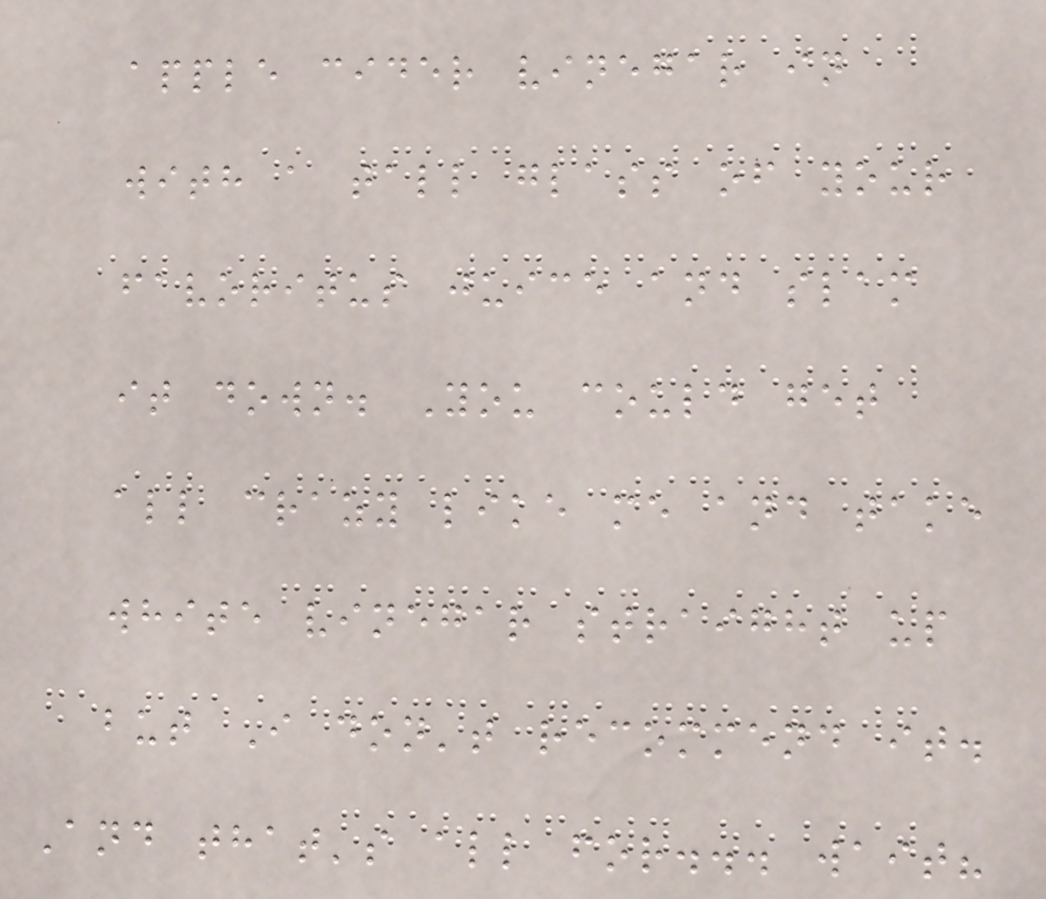apple cider vinegar in
with a tall glass of your
favoritus juice and slam
it down. You could get
all crazy like me and take
white vinegar straight up
but I don't recommend it.
And that's all for... wait?
